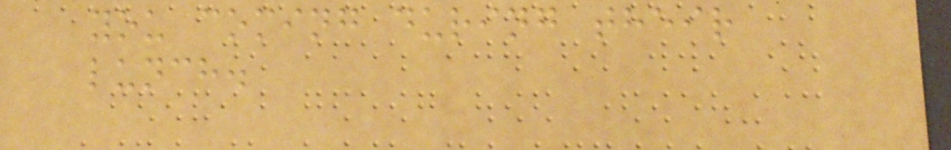you coming during their
lunch.
